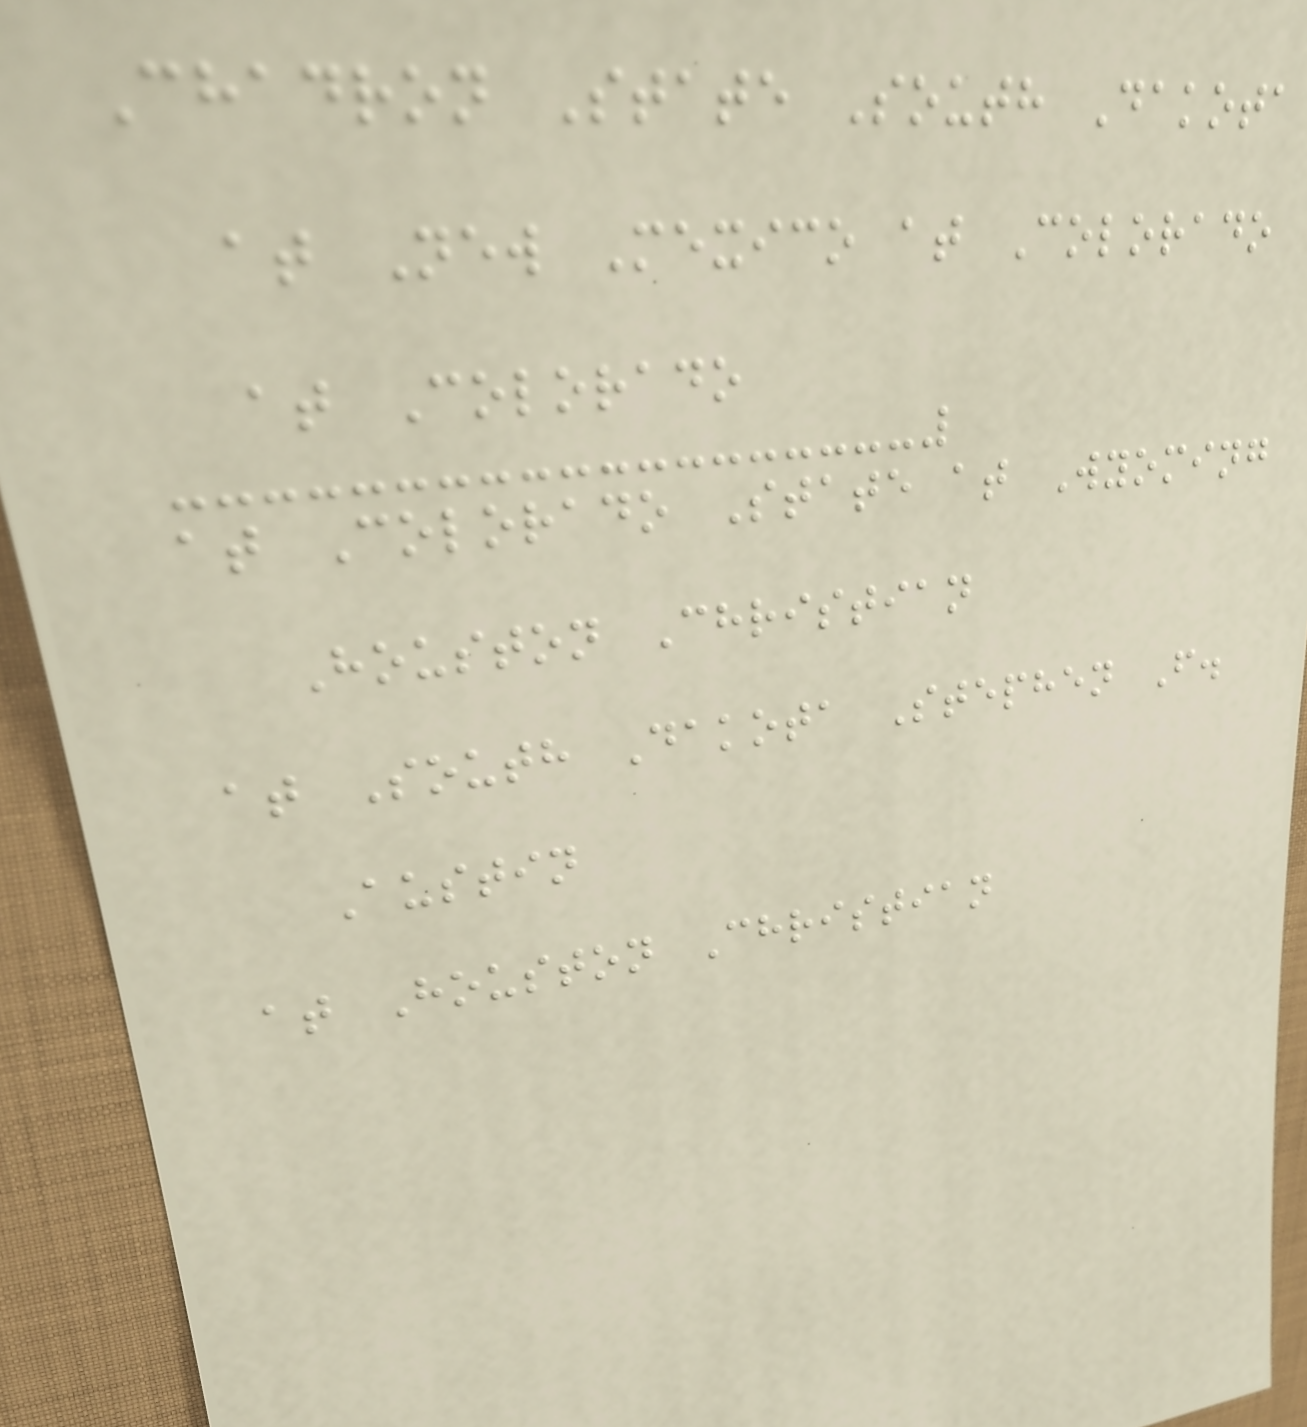Chadron State South Dakota
at New Mexico at Colorado
at Colorado
at Colorado State at Wyoming
Houston Christian
at South Dakota Stephen F.
Austin
at Houston Christian
